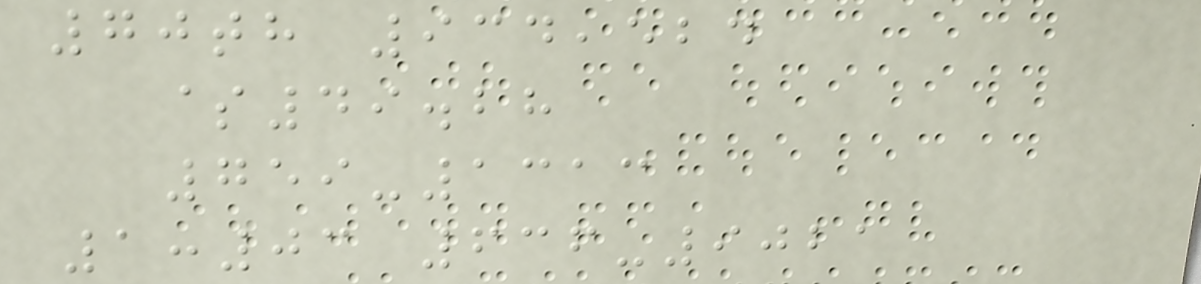70th 934,524
$49.28
759-1313
1:03 636-9021
